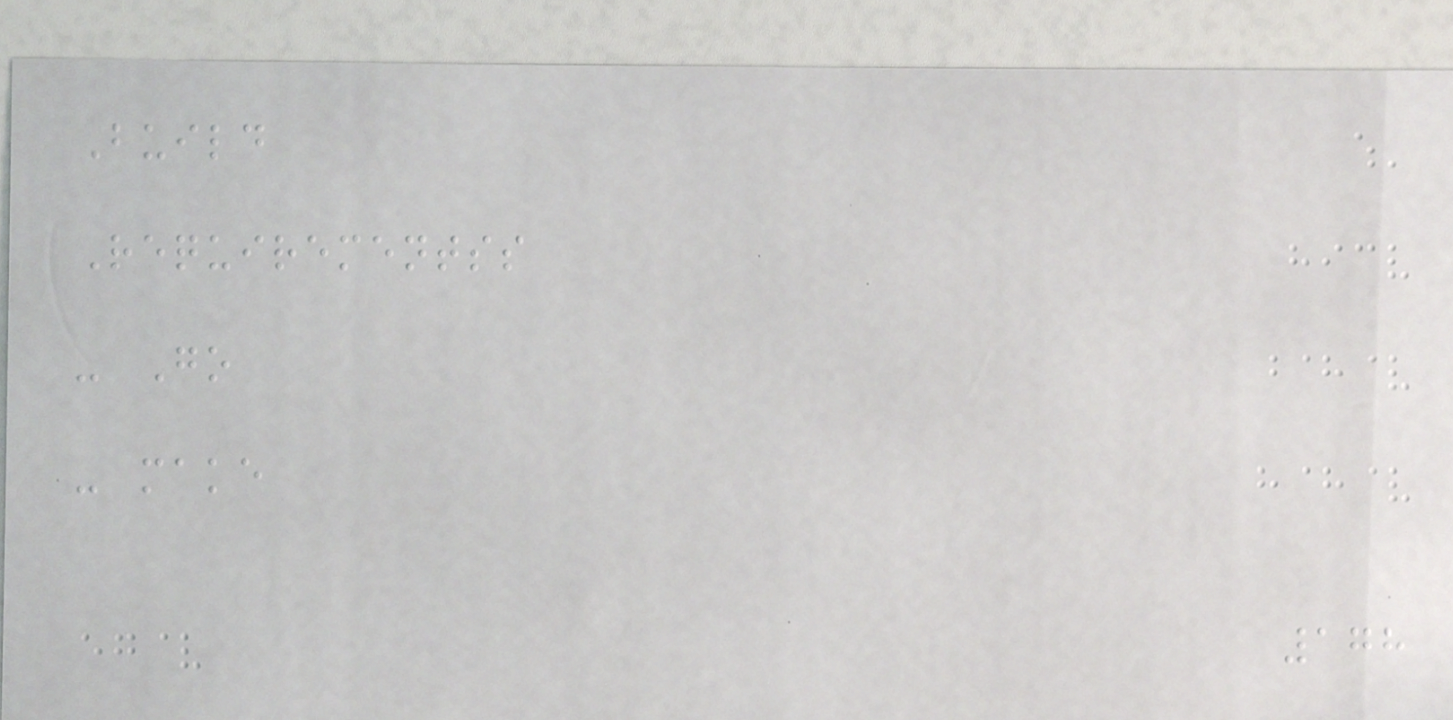Build
Requirementss
- Go
- make
178
